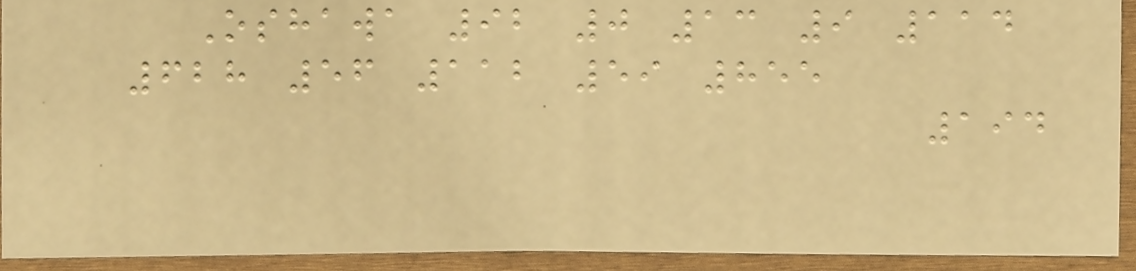Oshawa 92 0 13 9 114
628 56 112 59 855
194
